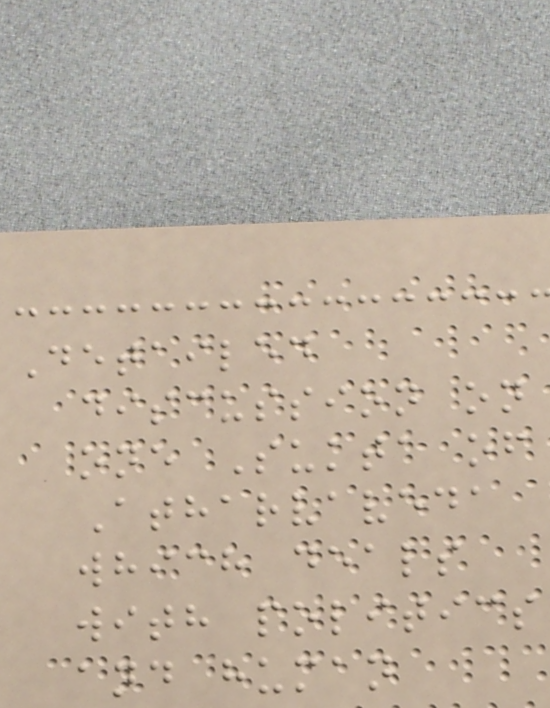Detailed
discussion on
one Sukta of
Atharvaveda
which deals
with politics
and human
